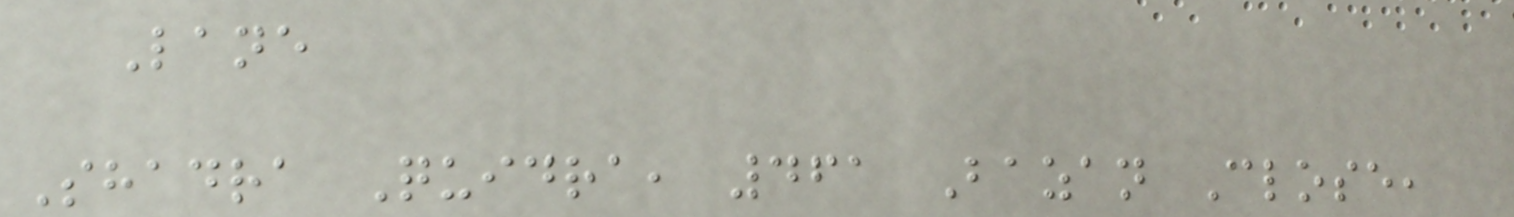Lane
Shadra Quidra, 461 Bazan Close,
